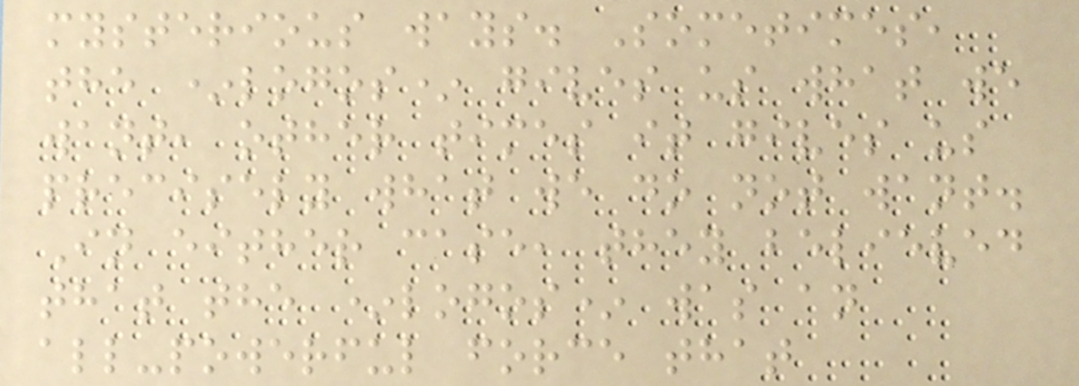mysterious ways. Sometimes,
the *logos* gives us what we
want, other times it gives us
precisely what we do not want.
In either case, they believed
that the *logos* was an
all-powerful force that
